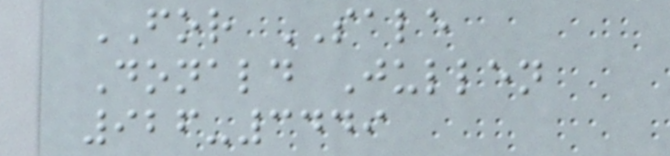FOR SALE
Donald Jullen
926-3449
